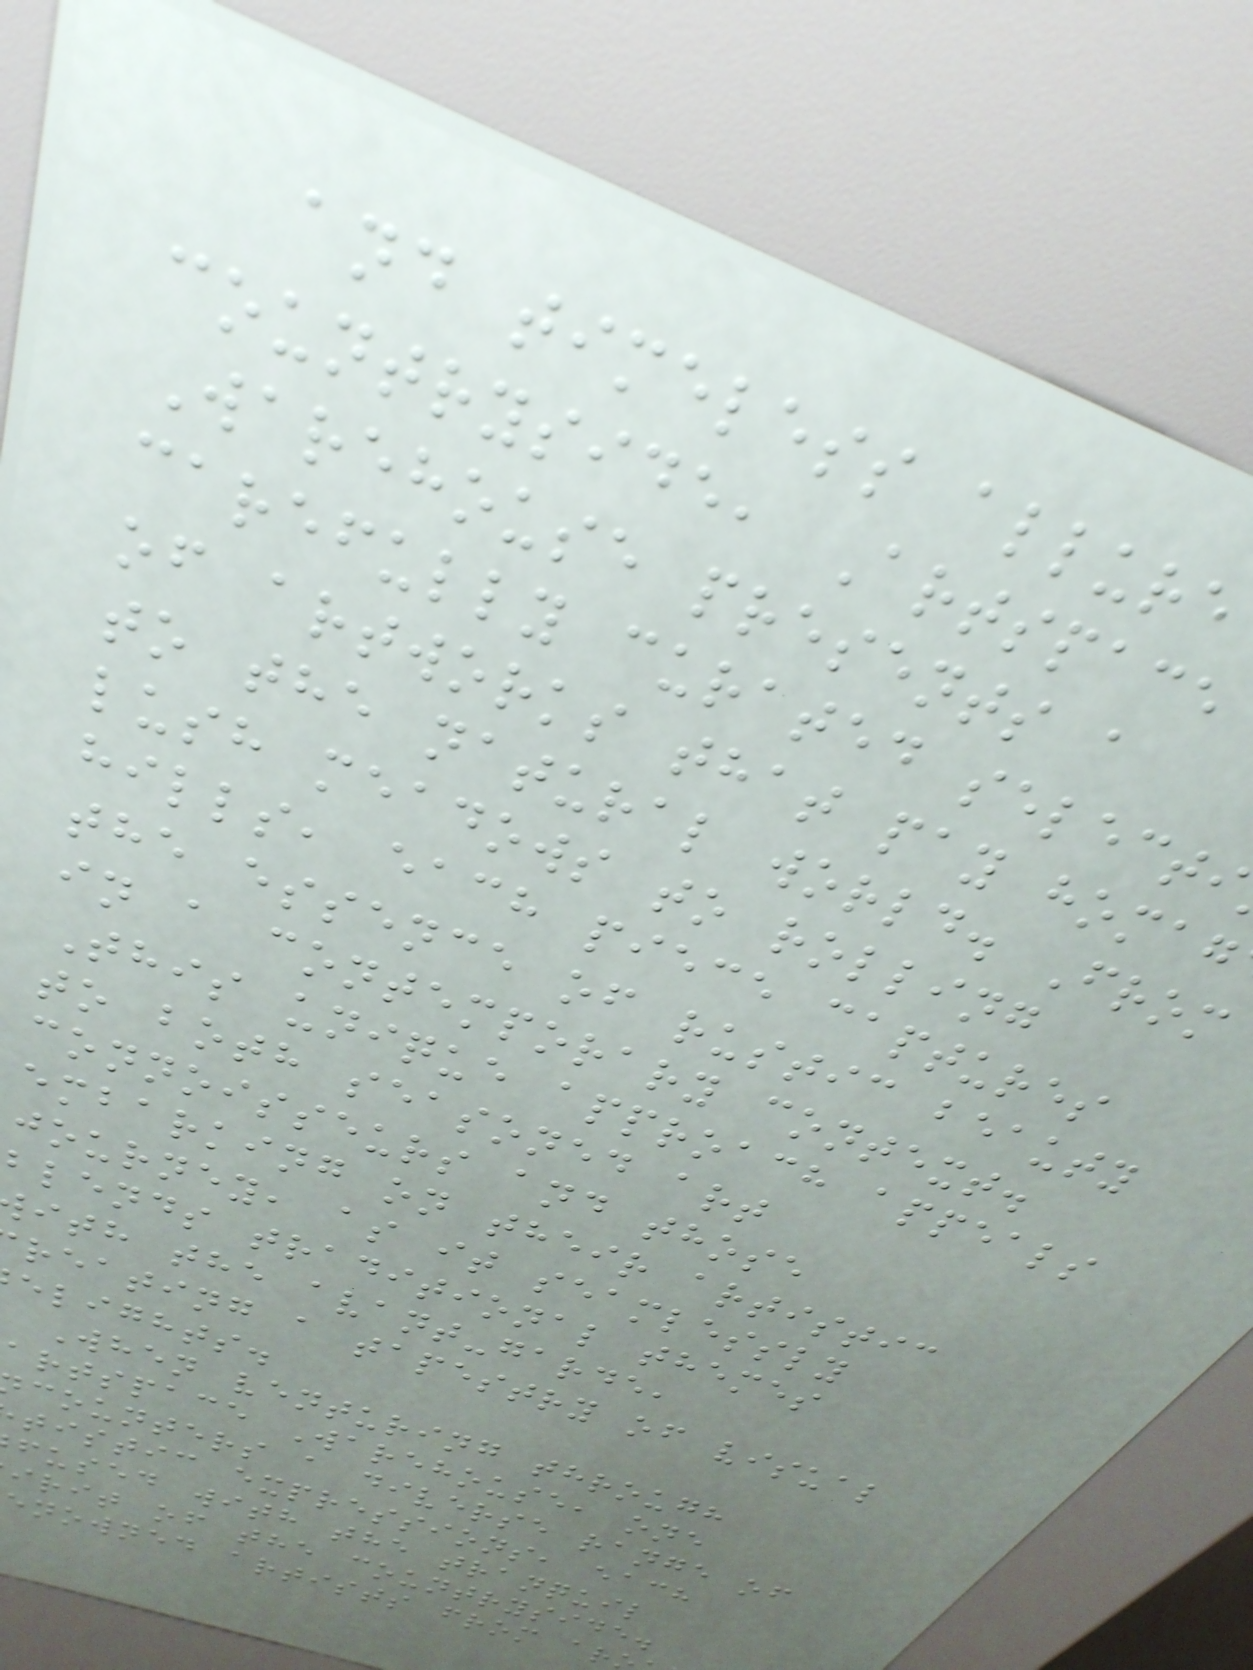and timeless allure
countryside, Artspace
Warehouse presents a
carefully curated selecti
of artworks that pay homag
to the natural world. From
lush meadows to rolling
hills, each piece captures
the essence of rustic beauty
in a contemporary context.
This unique approach appeals
to both seasoned art
connoisseurs and those
embarking on their artistic
journey, as it seamlessly
blends traditional themes
ith the avant-garde,
reating a tapestry of visual
elights.
When venturing through
artspace Warehouse, one
counters a diverse range of
tistic expressions, each
fused with the tranquil
irit of the countryside.
enowned artists from ar
